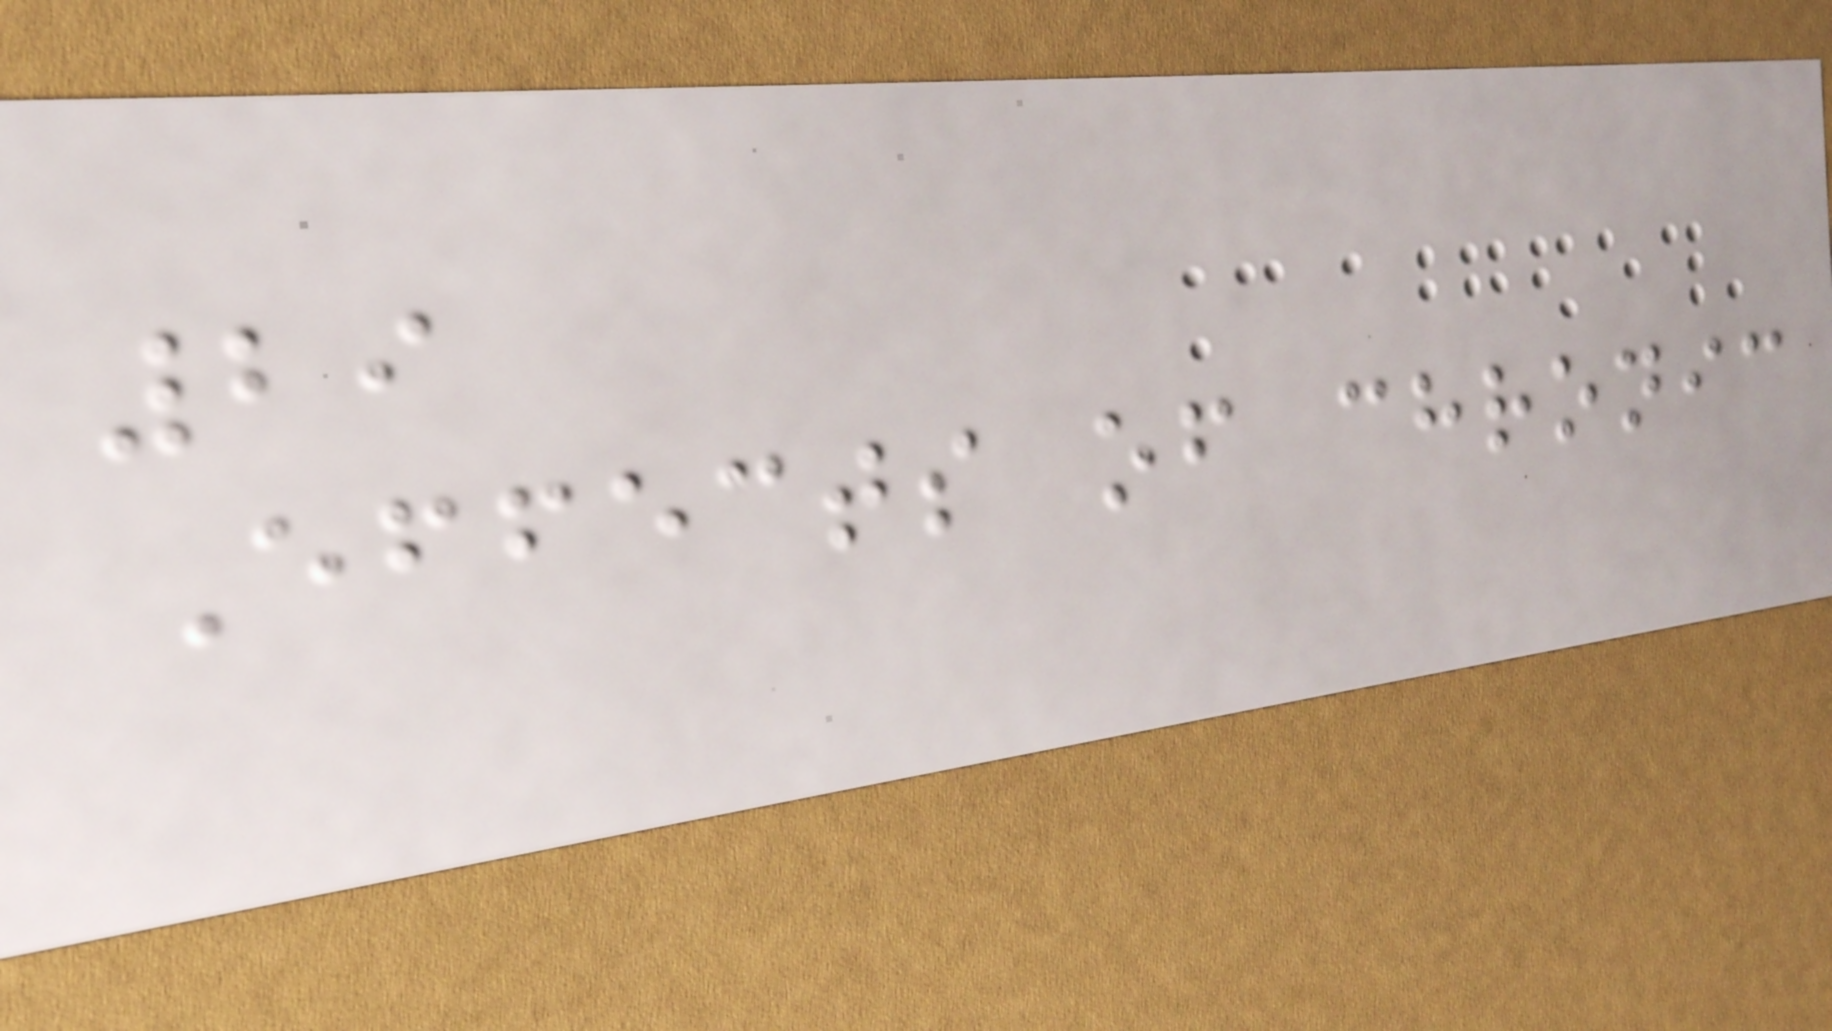29
Effects of chronic
